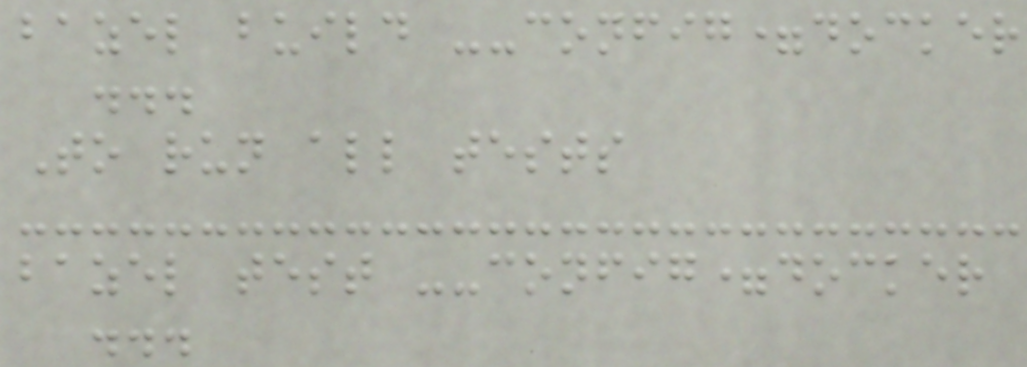bazel build --config=docker
...
To run all tests
bazel test --config=docker
...
